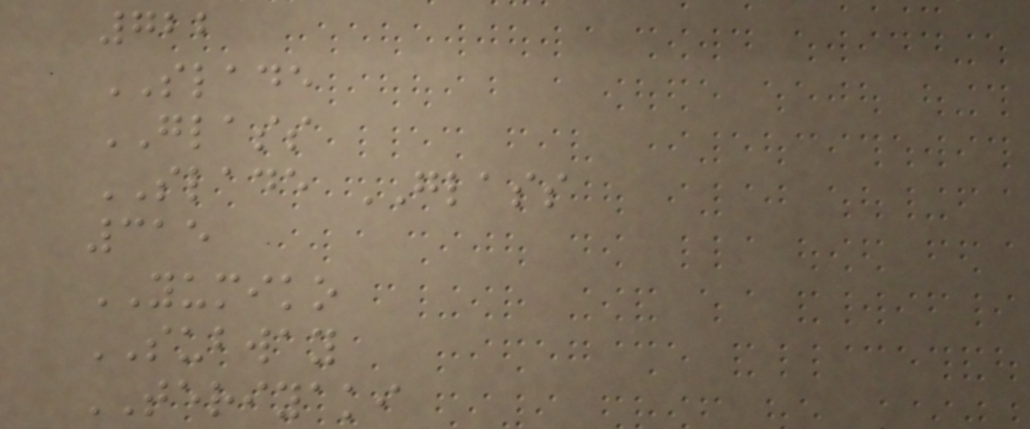722
SLADE
GLASS
SLADE GLASS
315
YUMIKO
SUBWAY
TERIYAKI
